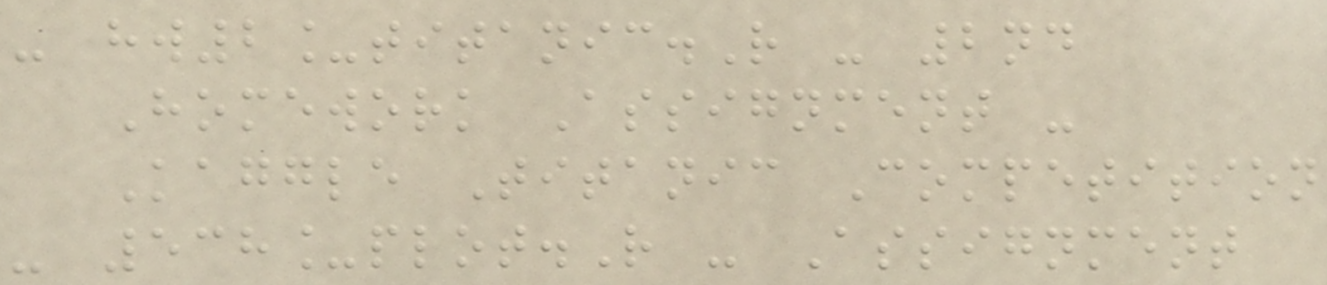- hw2_titanic.R - 2nd
Homework Assignment -
Kaggle Titanic Competition
- 538_plot.R - Assignment
